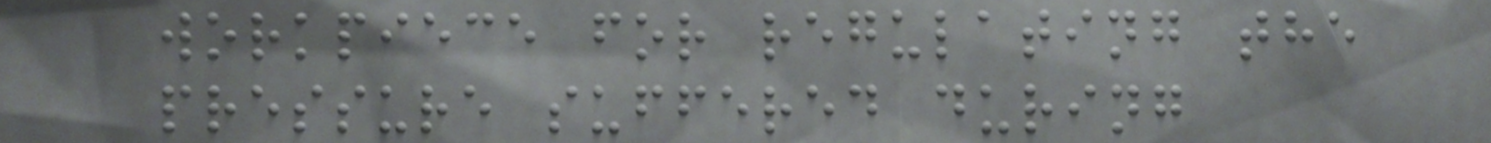workpiece for regulating the
pressure suffered during
